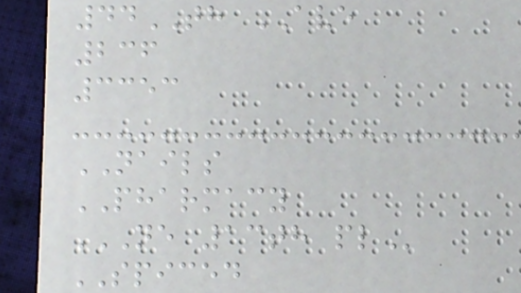44TH AVE
236
3353
NAILS
PHARMACY
NE 13TH PL
SPICED
